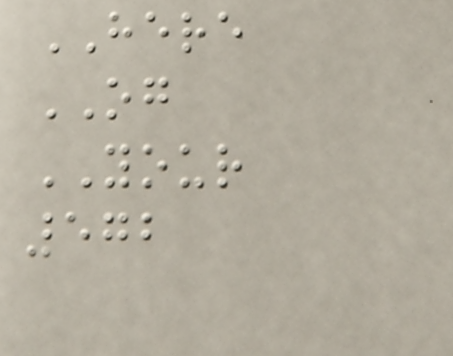HERE
OG
YOUR
572
